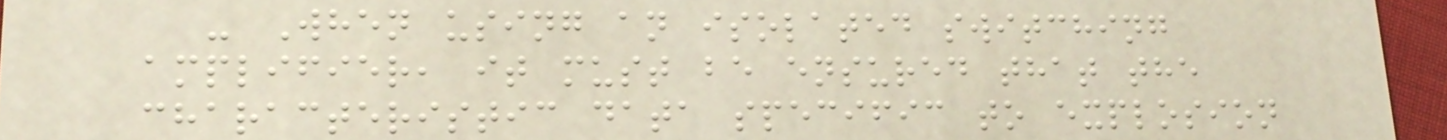- When using an isolated switching
amplifier, it must be ensured that the
characteristic data specific to explosion
